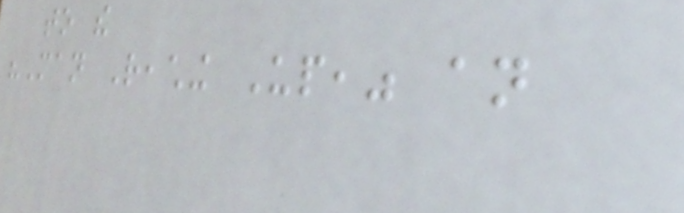to the
"Man Reaching Up," an
